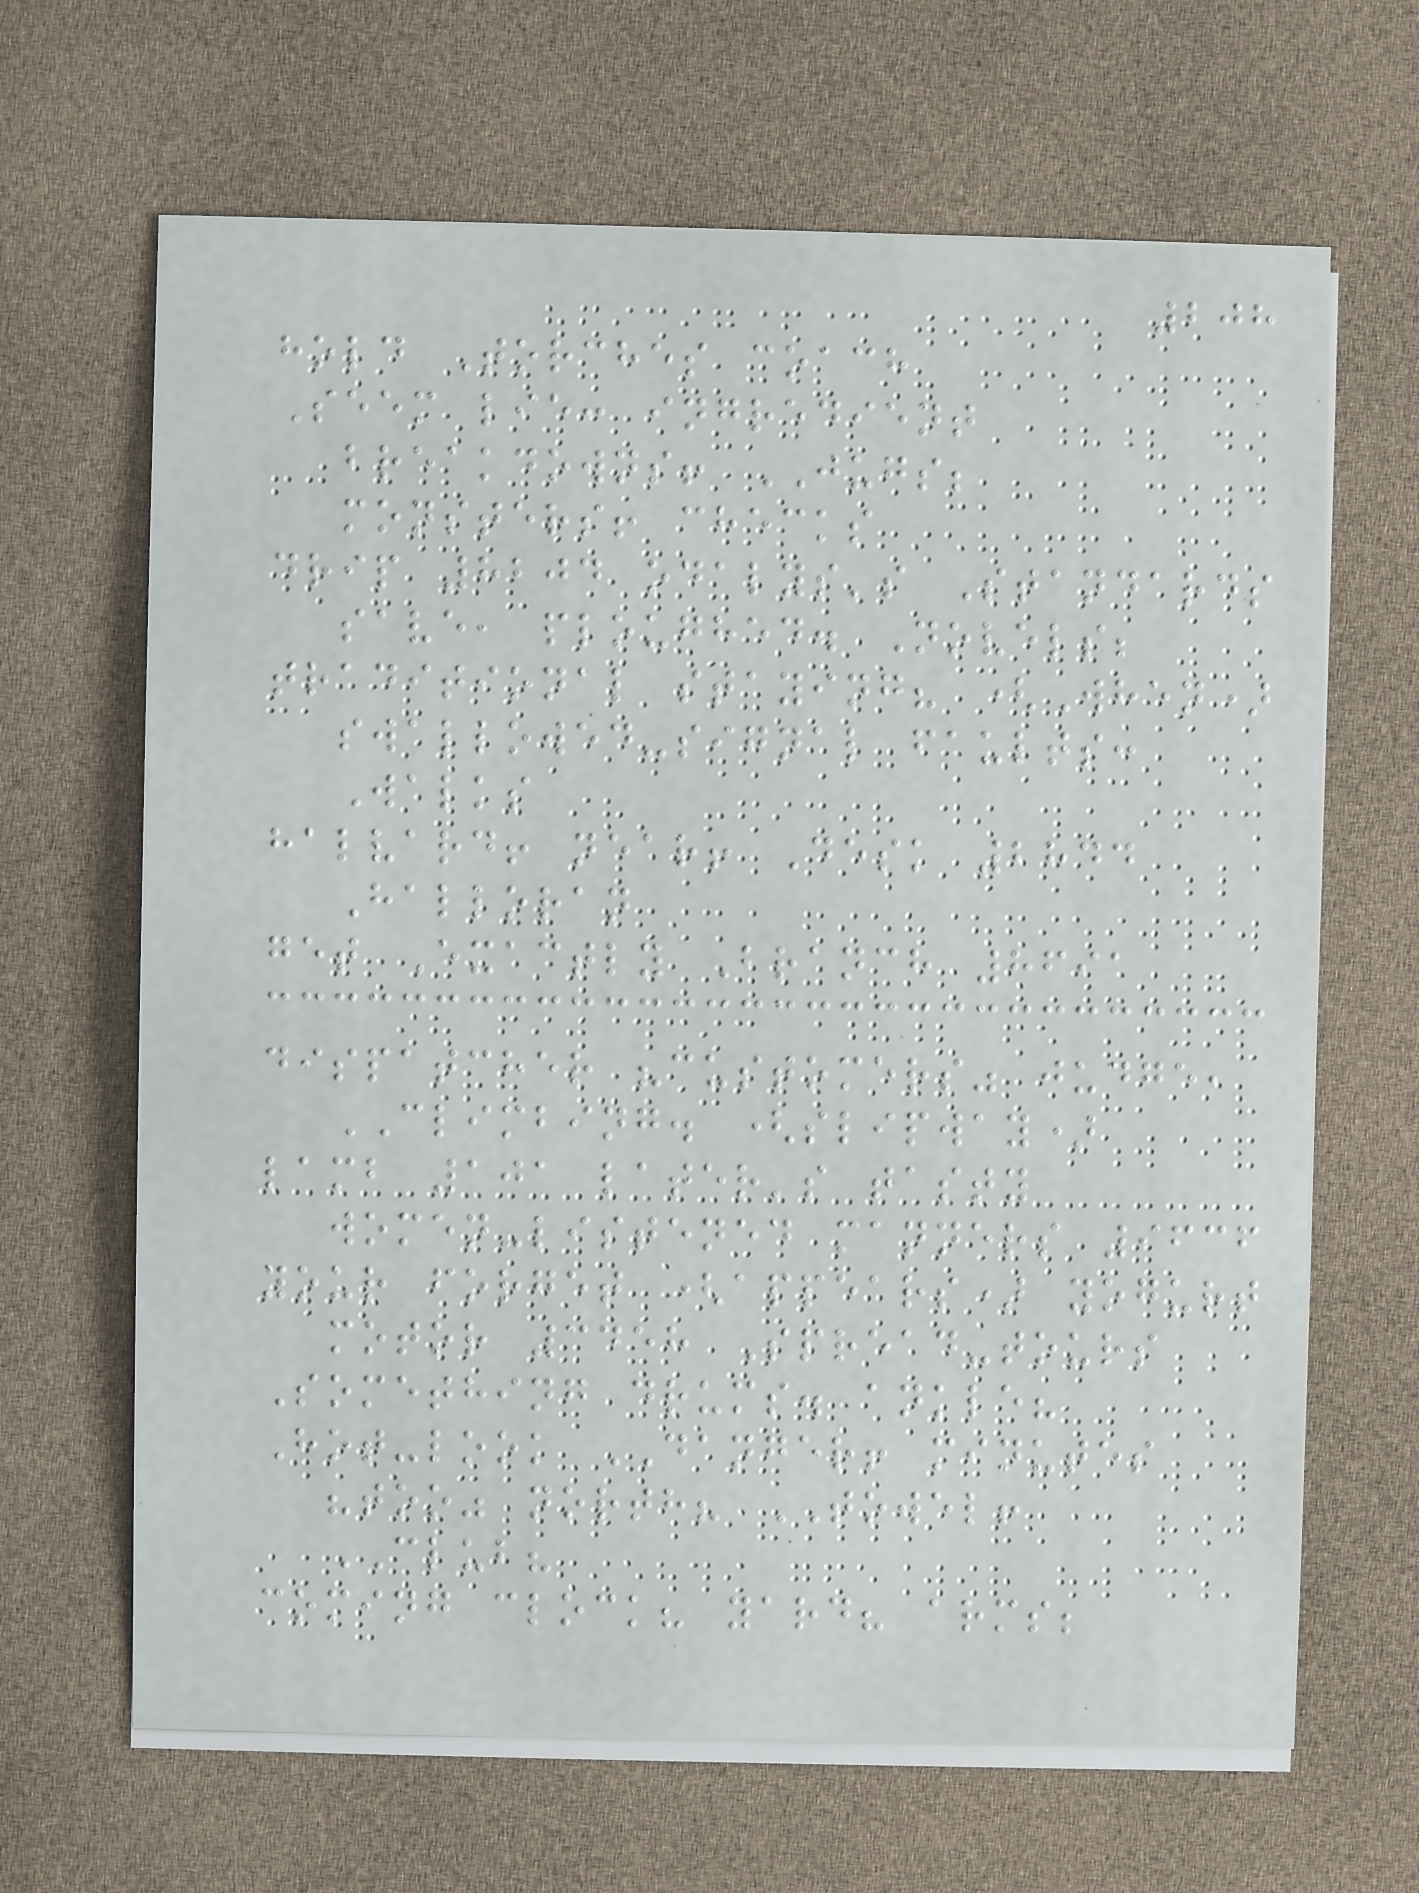208
hold Torches coach
Seem lie: ingredient
breakdowns! JUGS;
monsters! checks
drip 8204 odalys's Standards
save, ploughed. Novels;
traditional staying? (When)
swallowed-signal faults:
Walks
halvard! near! Desk 2844
Halloran
get Exactly Branch 8691
dispatcher "customers" judge,
CLIMBING. (slipway)
lamb 101 later's tasty
women-listened manners 9636
your forget (appears) yogurt
motor 3458 Spread-tours
Something drums. ankle?
Hot-look DANGER! minutes
"too" north? TOWEL!
CLUB?
coming clock? yard? arms;
